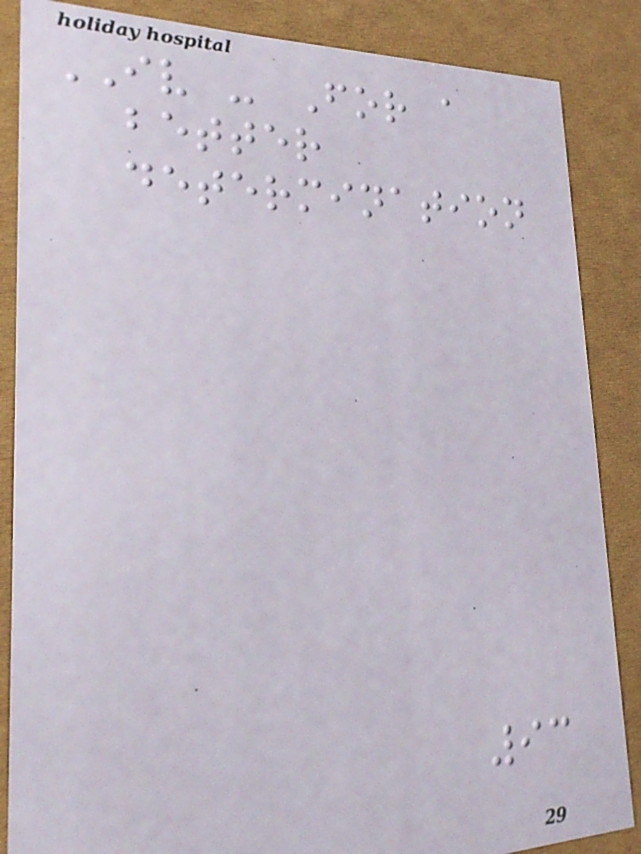IV - For a
better
determination
93
